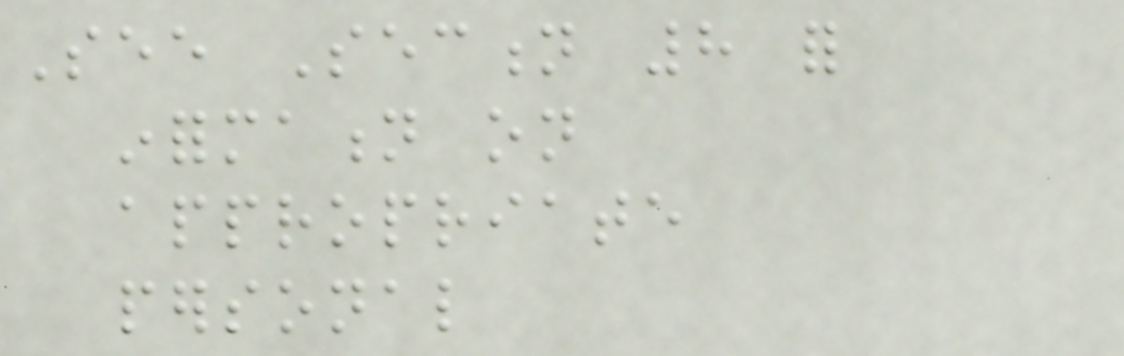See Section 8 for
information on
appropriate
personal
